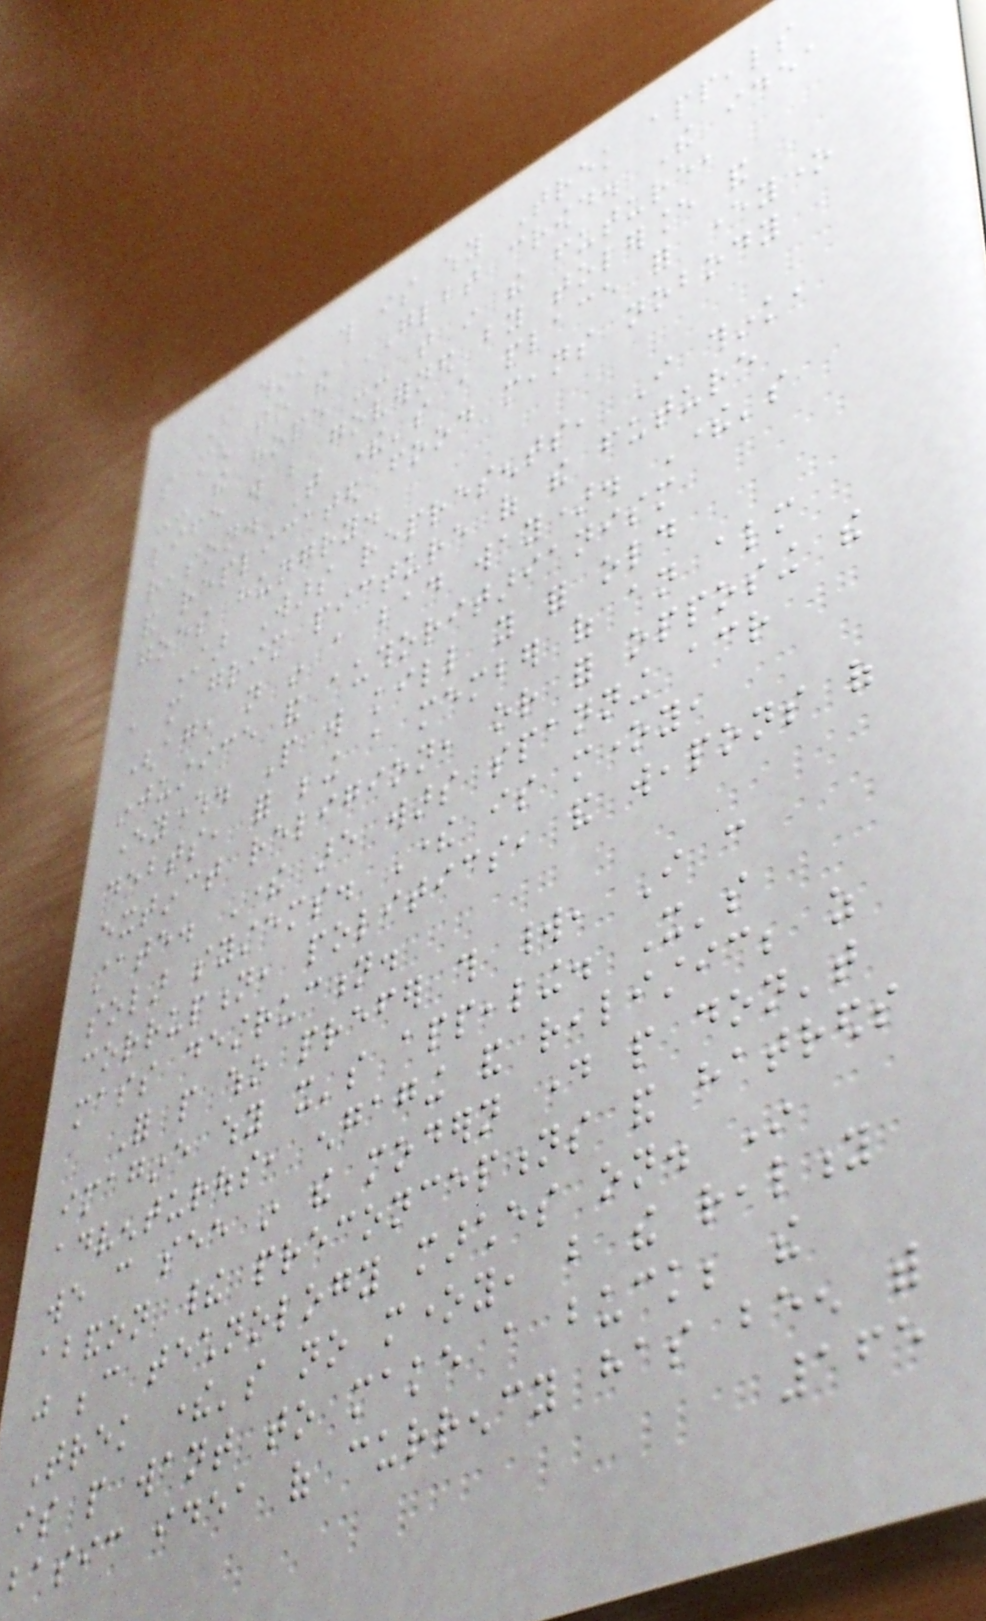I think this is why Trek appeals
so much to the GLBT crowd. The idea
-- the hope -- that in the future,
life will be governed by tolerance and
reason. That there's a place for everyone
and replicated food means nobody
goes hungry.
Star Wars represents, I think,
a more grim picture of the future
(again, not in a bad way). There's
injustice and authoritarianism
everywhere. People will kill you for old
debts, for being a member of an almost
extinct religion, or for opposing the
state. There are wars spanning across
solar systems. There is money,
corruption, politics, and weapons of
mass destruction.
For people who prefer this world, I can
imagine why it's appealing. It's
adventurous, engaging and realistic; as
we can see in the modern day people don't
abandon their preconceptions and hatreds
just because technology marches on. In
Trek there's no money, but the reality
is people want to make a buck; the
basic idea of currency has been with
165
